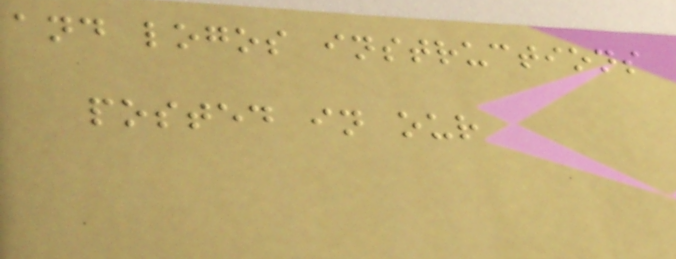and logos instructions
posted in our
